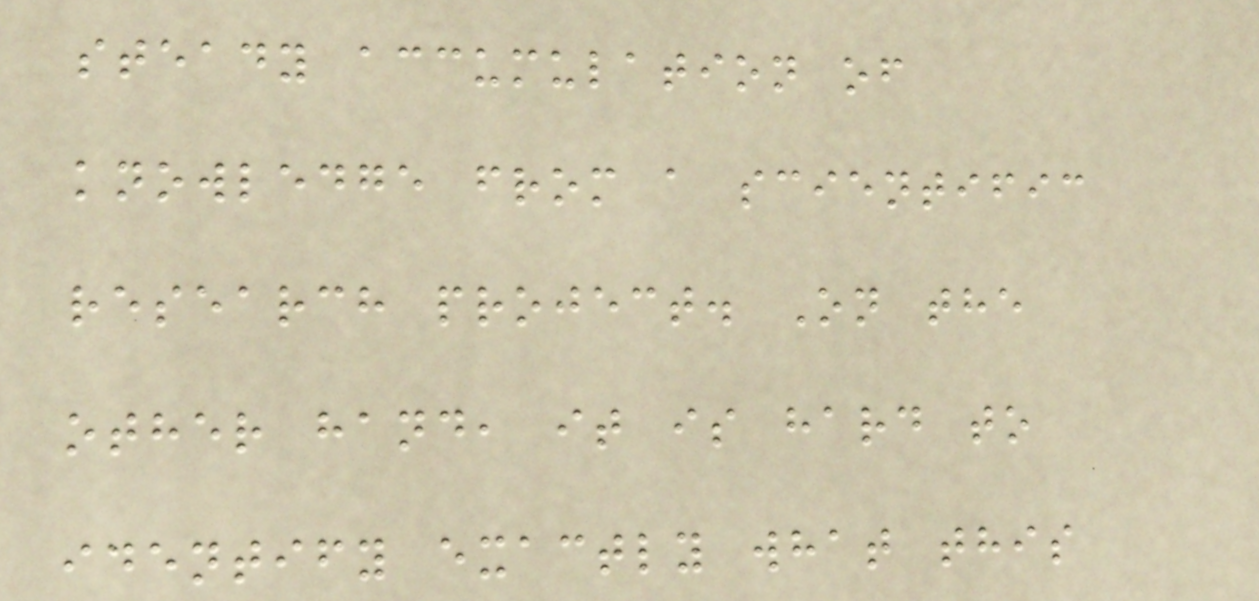steady accumulation of
knowledge from a scientific
research project. On the
other hand, it is hard to
identify exactly what this
